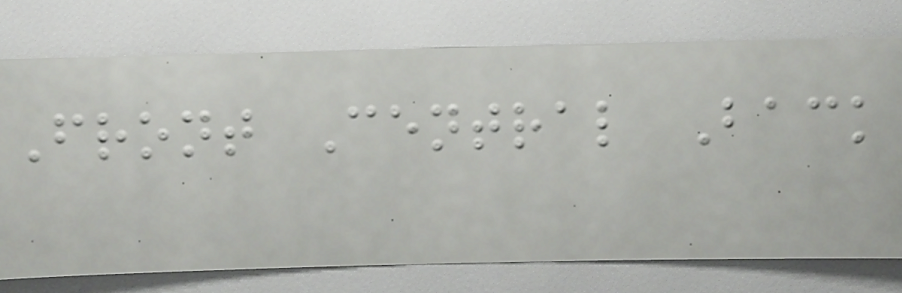Front Central Back
